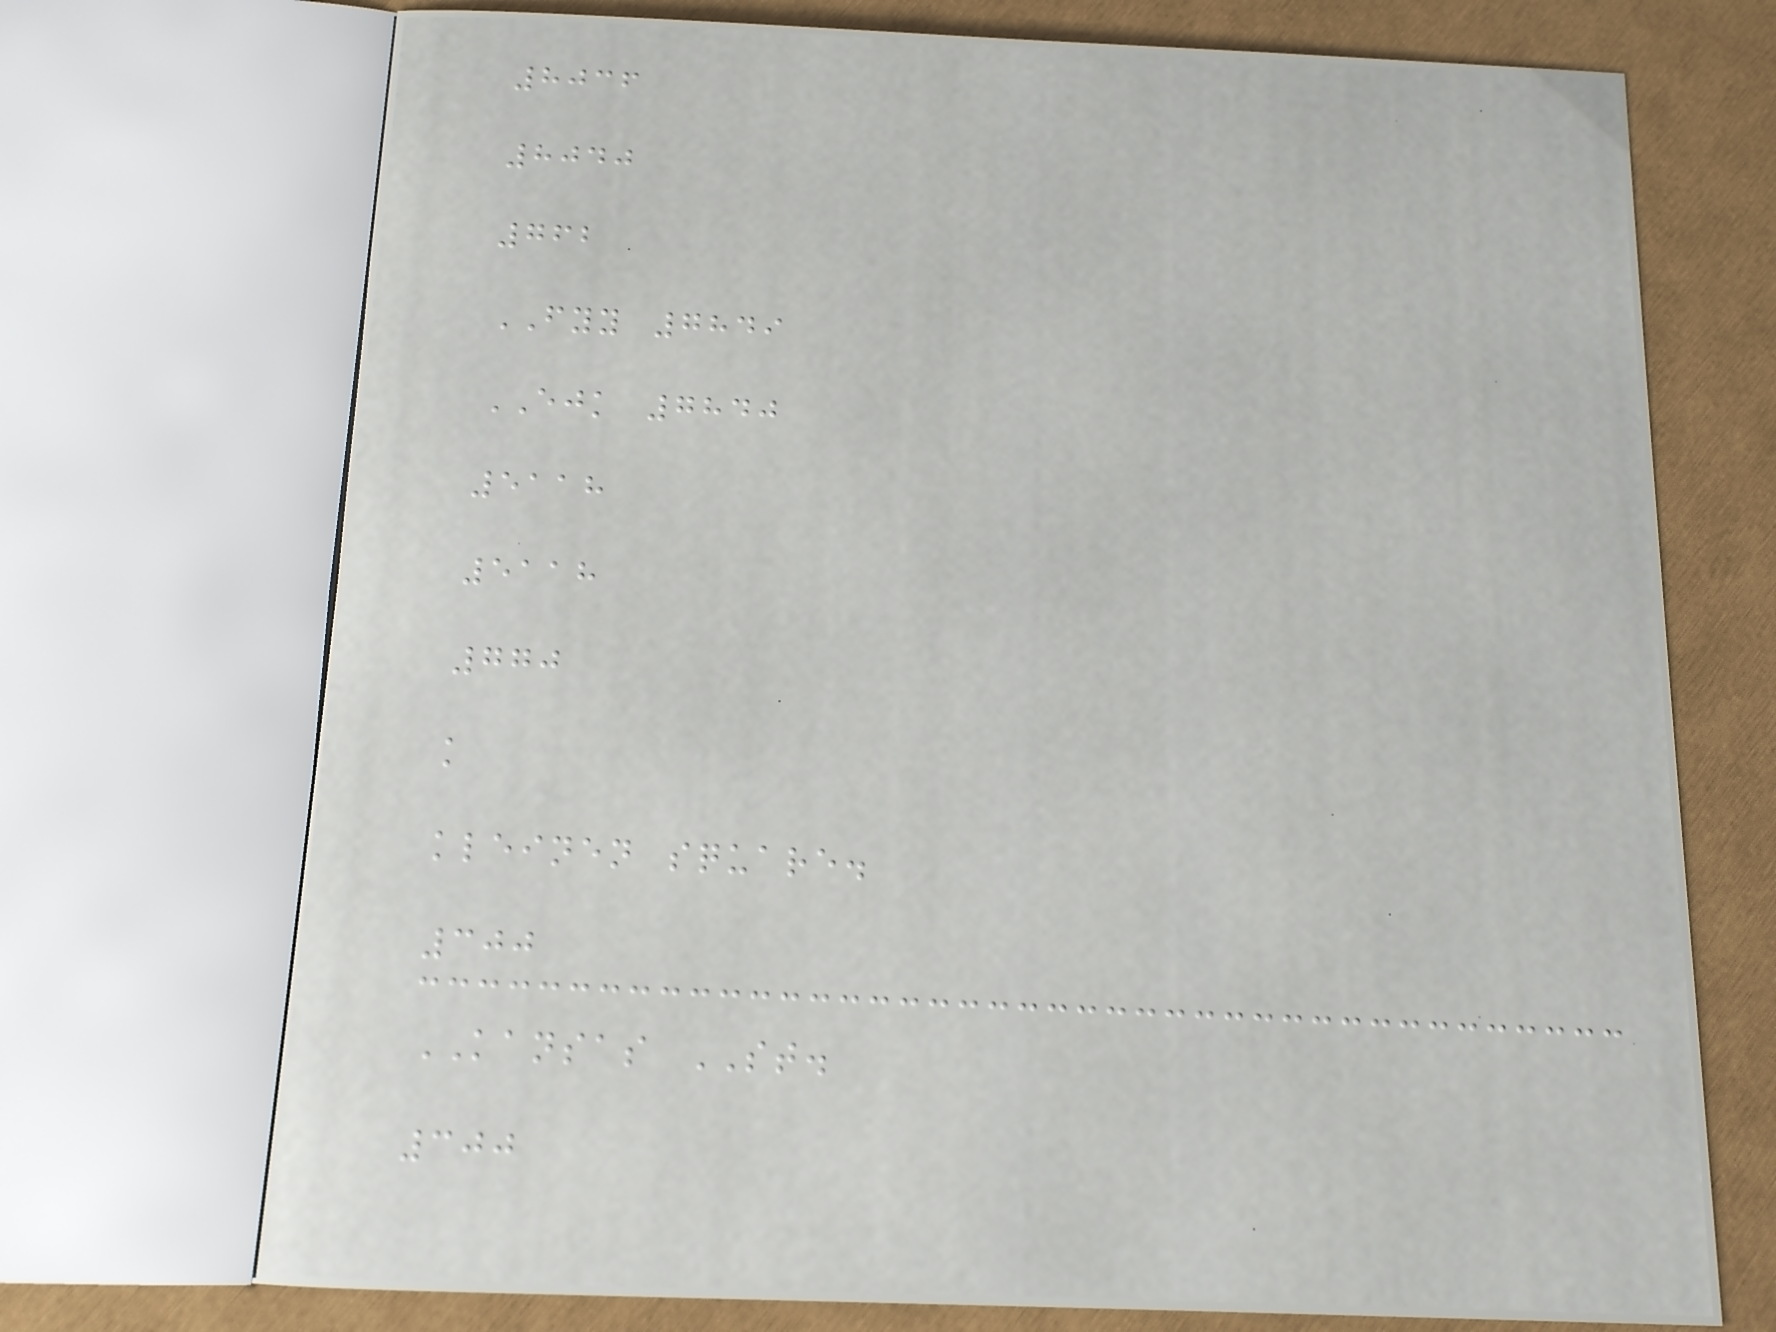8036
8040
762
FYY 7849
EJK 7840
5118
5118
770
k
kleinen square.
300
KANSAS ST.
300
